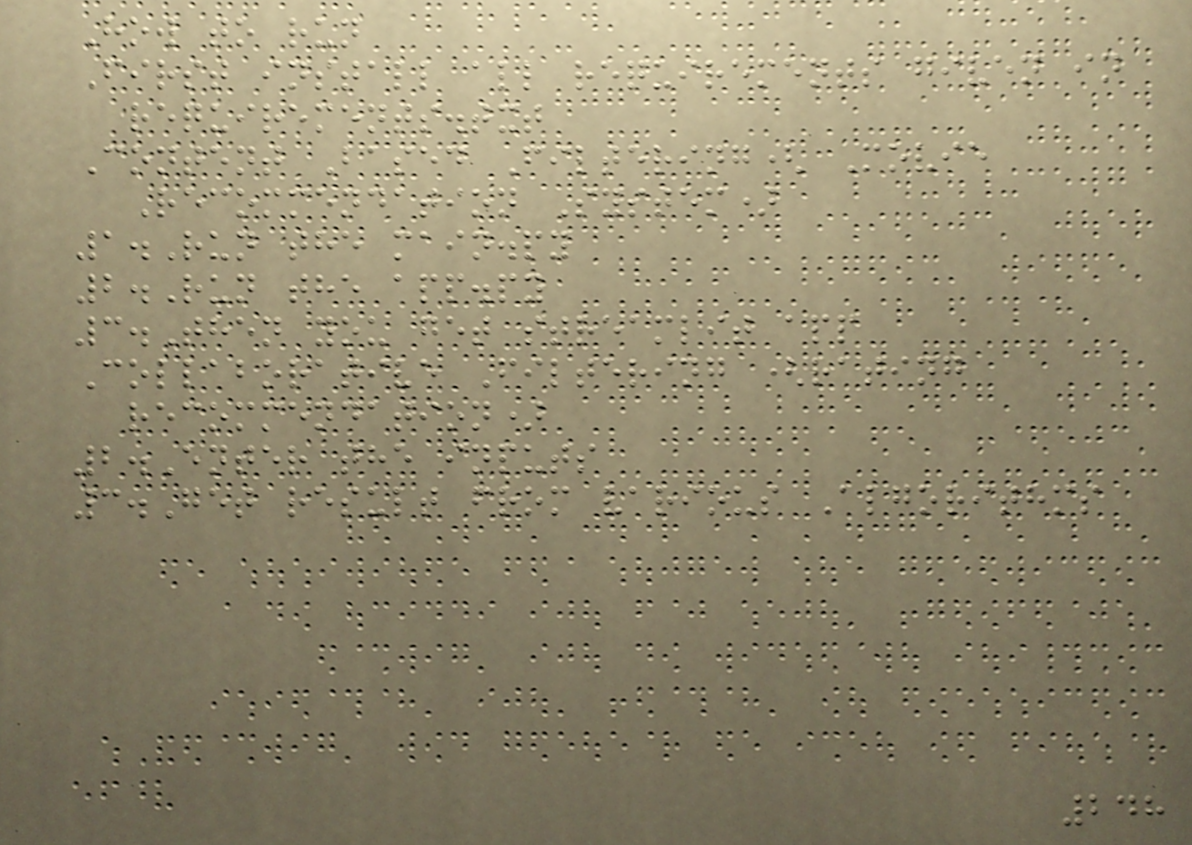How to run
First install all requirements given in
requirements.txt
Content Based Filtering( Movie
Recommendation System)
1.Run the main.py
2.Run the app.py
3.Then you get streamlit app
Collaborative Filtering (rating
recommendation)
2.Enter the inputs
3.Get result from various Algorithms
248
